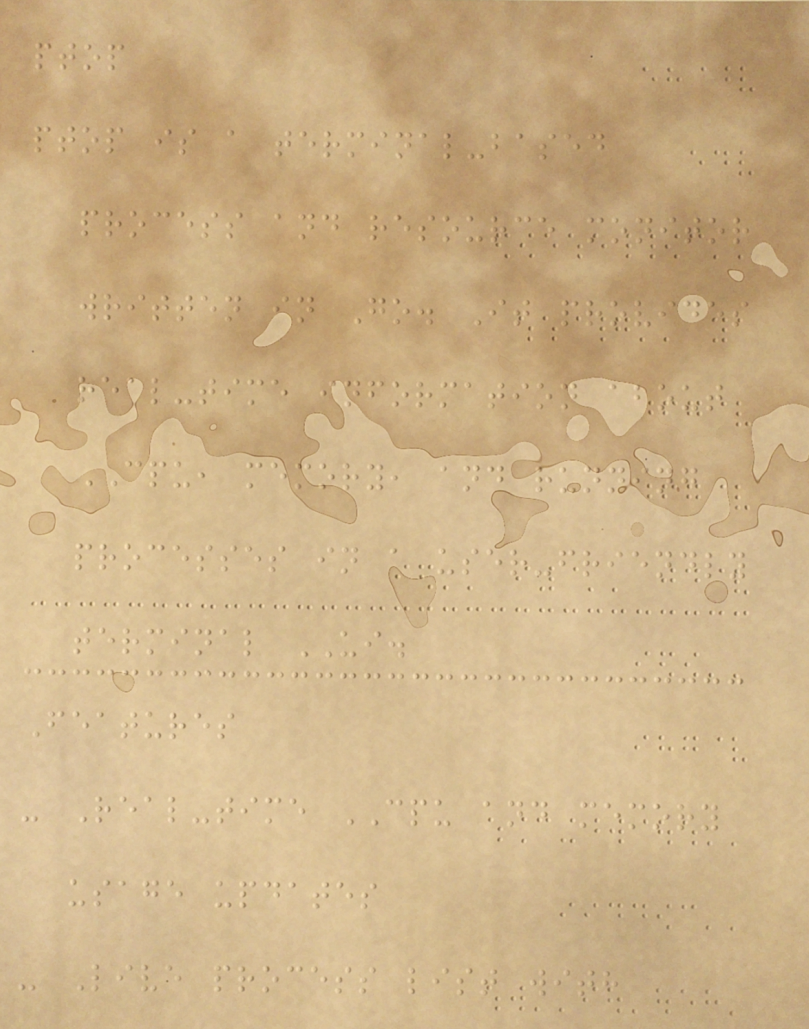ptop
ptop is a terminal-based
process and resource monitor
written in Go. It provides
real-time information about
CPU, memory, and running
processes in a user-friendly
terminal UI.
Features
- Real-time CPU and memory
usage updates
- Live process list with
